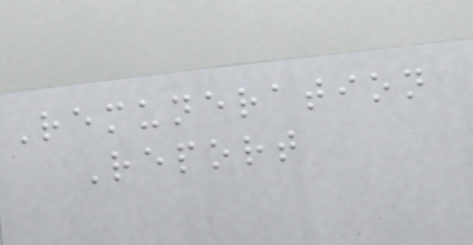Remuneration
Report
